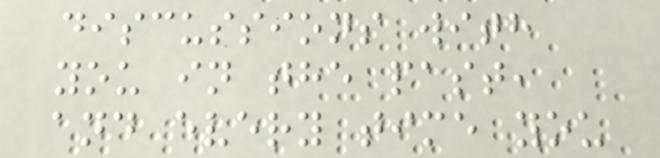discussions with
you in the past,
and every time you
